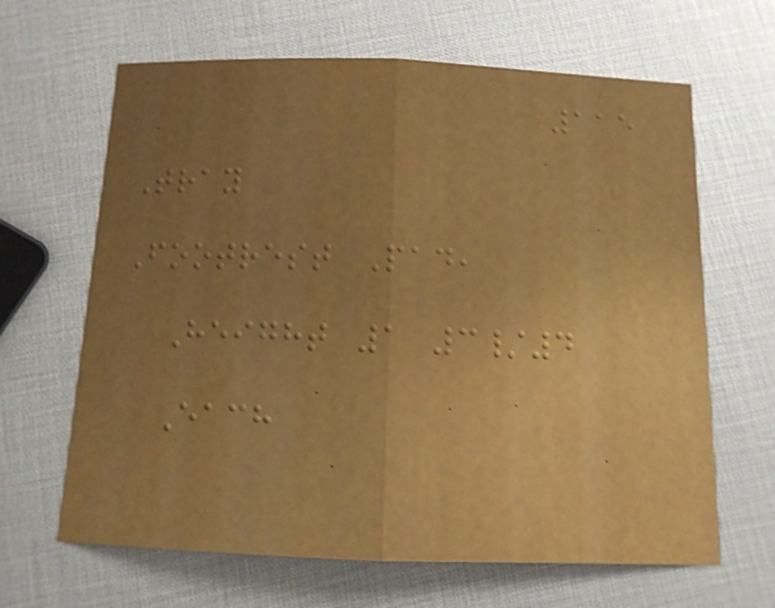115
Tray
Footrest Pad,
Height 1 3/4
Each
